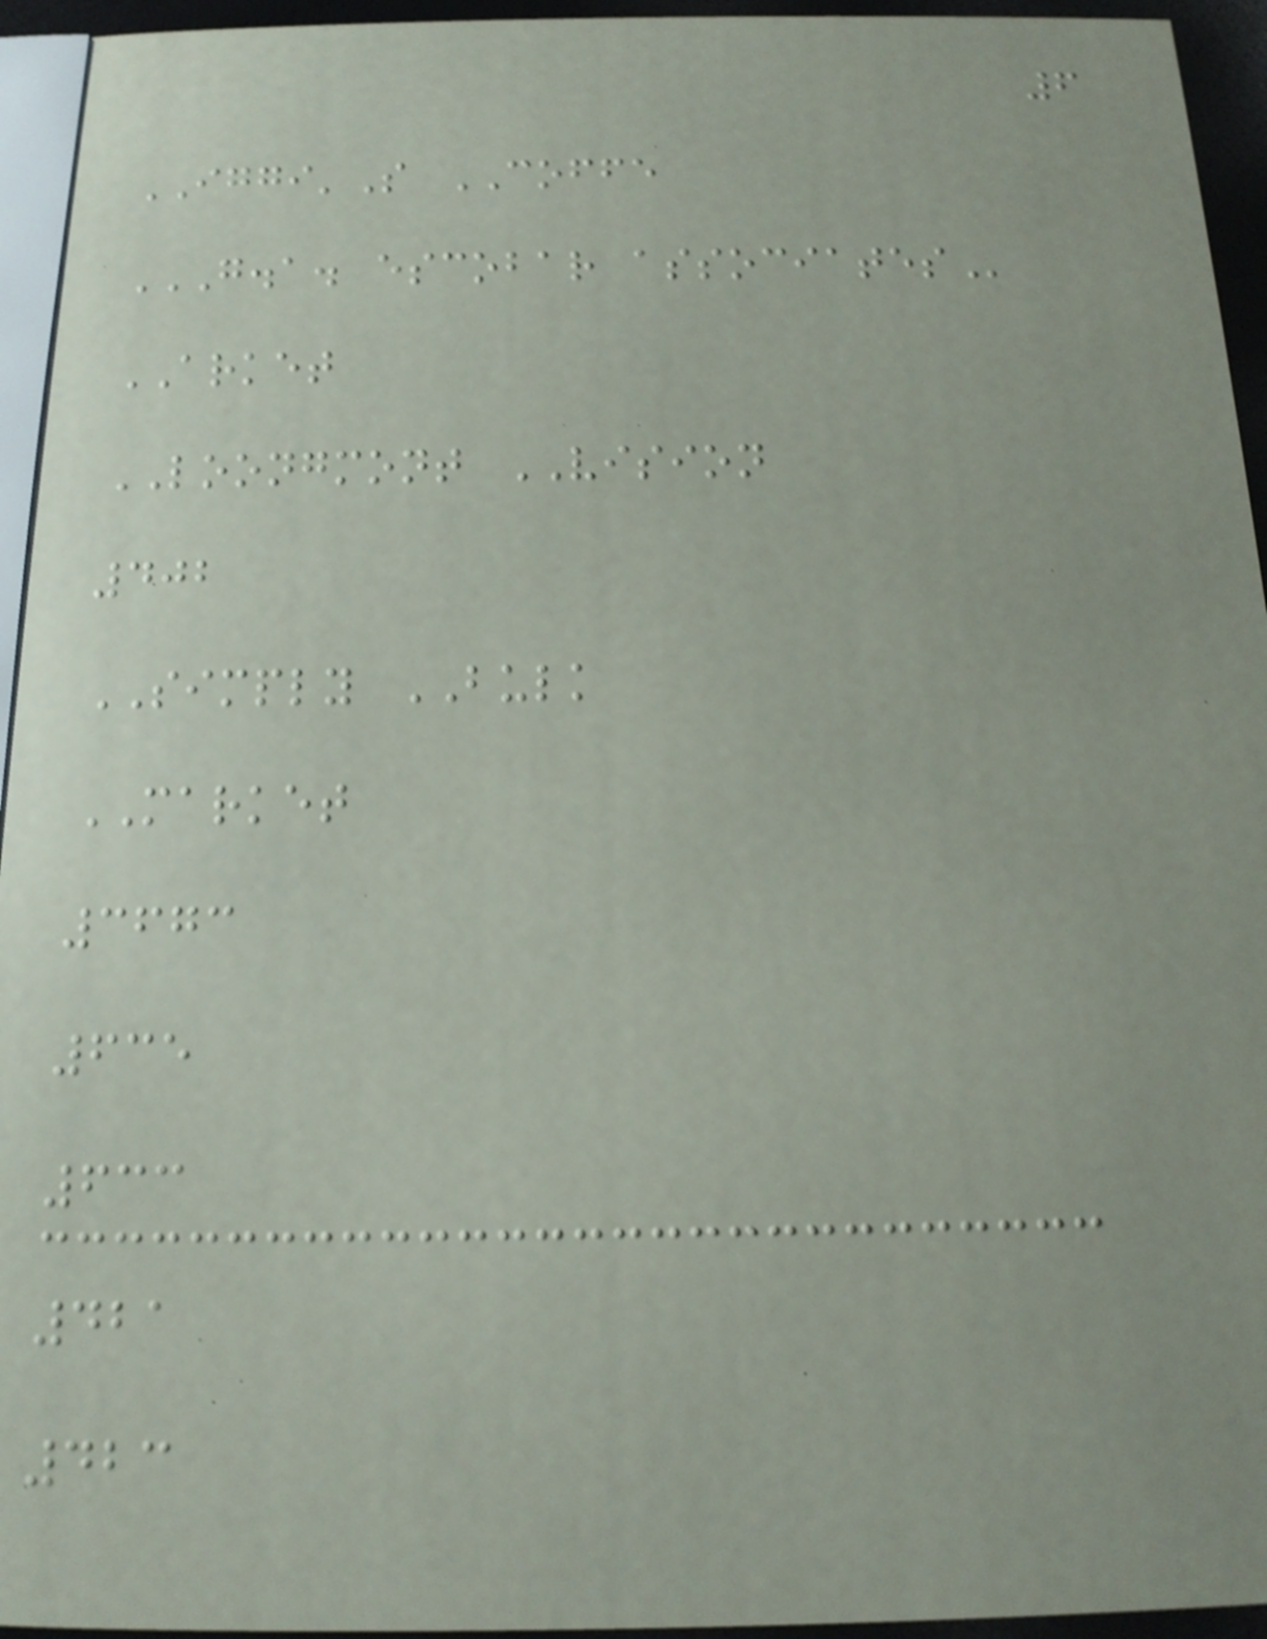6
IGGI'S COFFE
G.A. ESCOBAR ASSOCIATES
ARKET
LOONGMONT VISION
402
SIMPLY BULK
MARKET
3673
635
633
421
423
